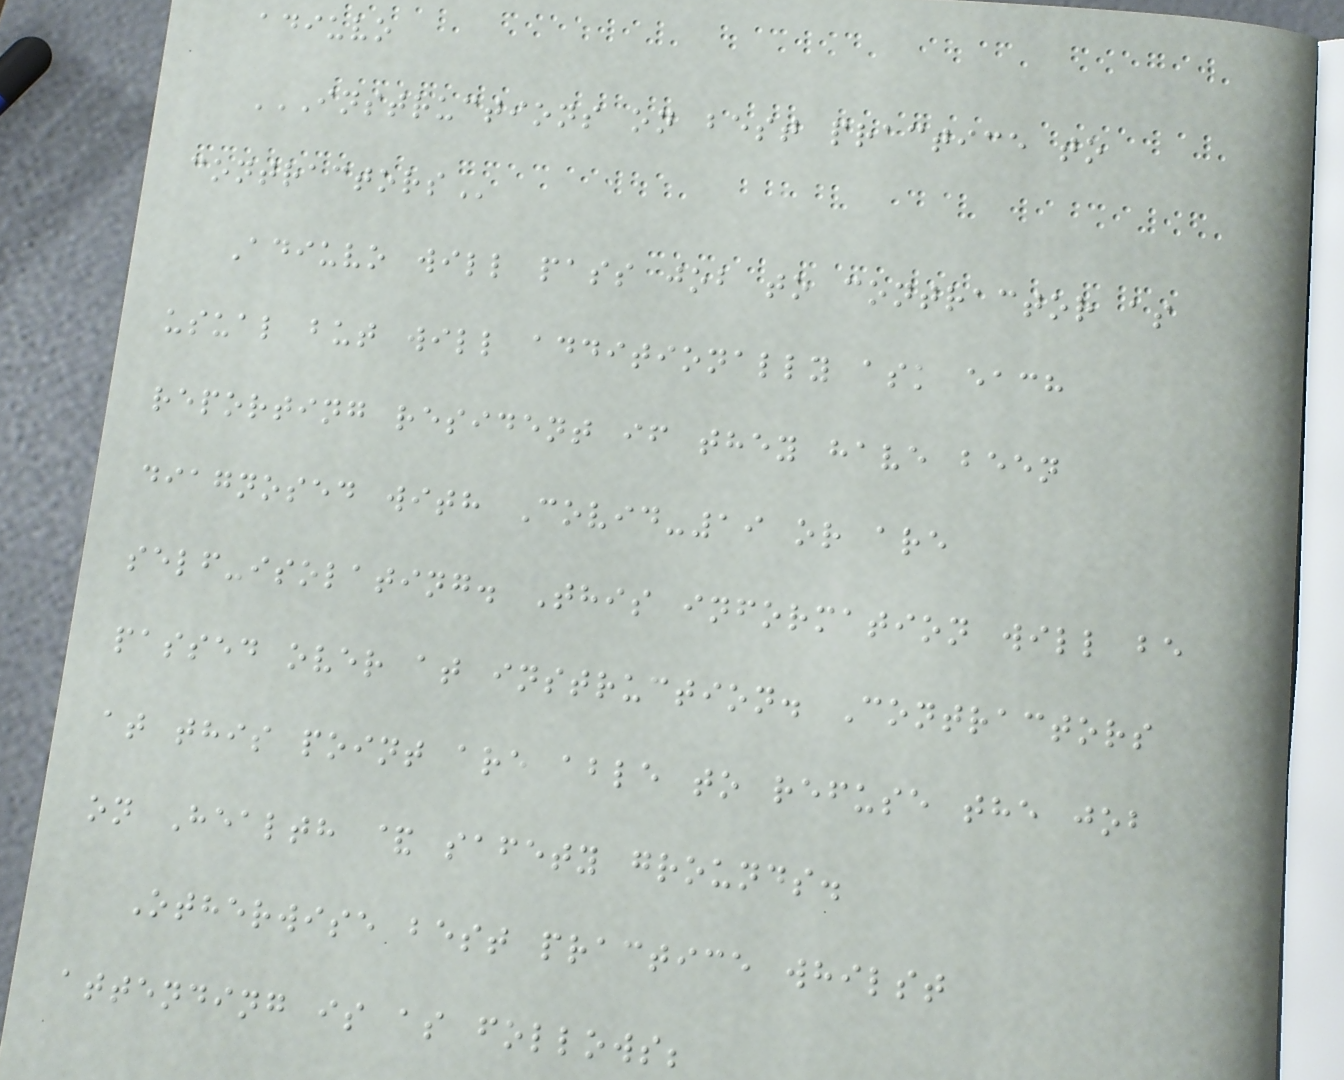adiuvo
INSTRUCTIONS ON BEST PRACTICE TO
CONTRACTORS
Adiuvo will pass job to contractor as
usual but will additionally ask each
reporting resident if they have been
diagnosed with Covid-19 or are
self-isolating. This information will be
passed over at instruction. Contractors
at this point are able to refuse the job
on Health & safety grounds.
Otherwise best practice whilst
attending is as follows;
